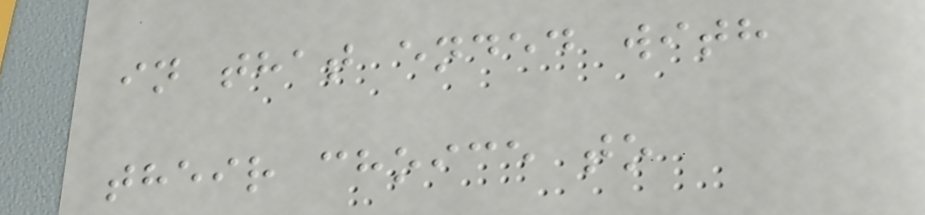in that ended with
their choice to
